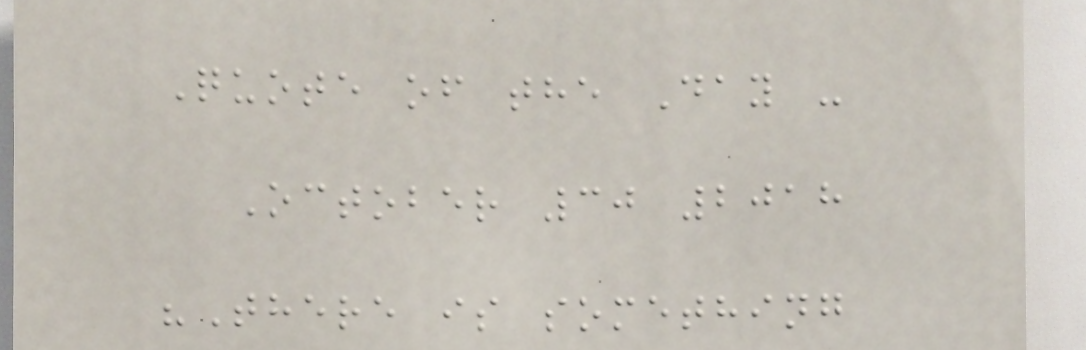Quote of the Day -
October 30 2018
"There is something
